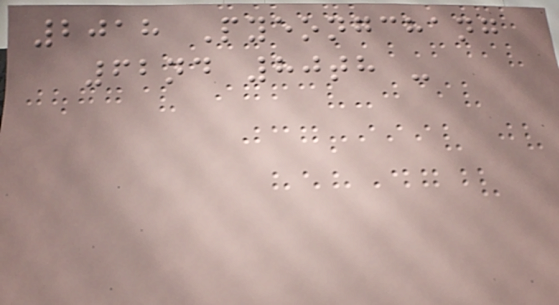2018 Pyeongchang
62nd 80th -
